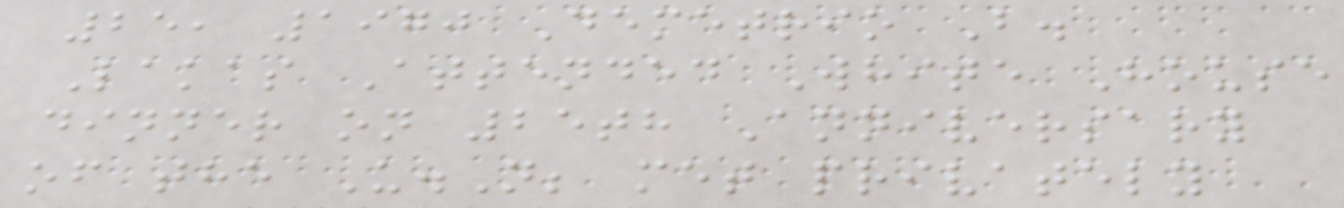25, 1970 Demetrio B.
Lakas Attended White House
dinner on 25th Anniversary
of the U.N; met privately
